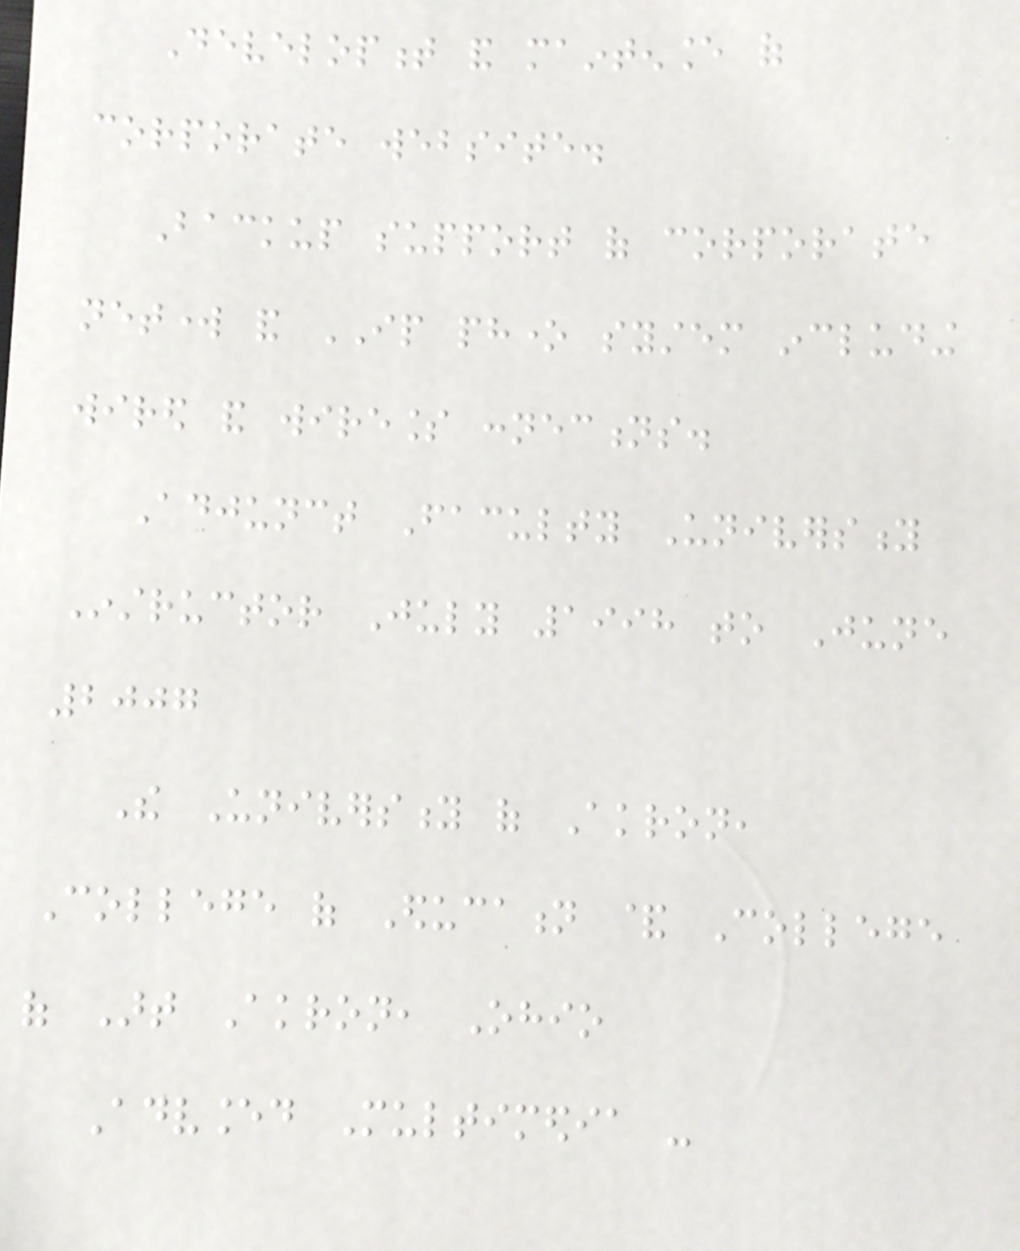Development and maintenance of
corporate website.
Backup support of corporate
network and IP phone system including
wired and wireless connections.
Adjunct Faculty University
Instructor July 1998 to June
2007
The University of Akron,
College of Education & College
of Art Akron, Ohio
Advanced Multimedia -
